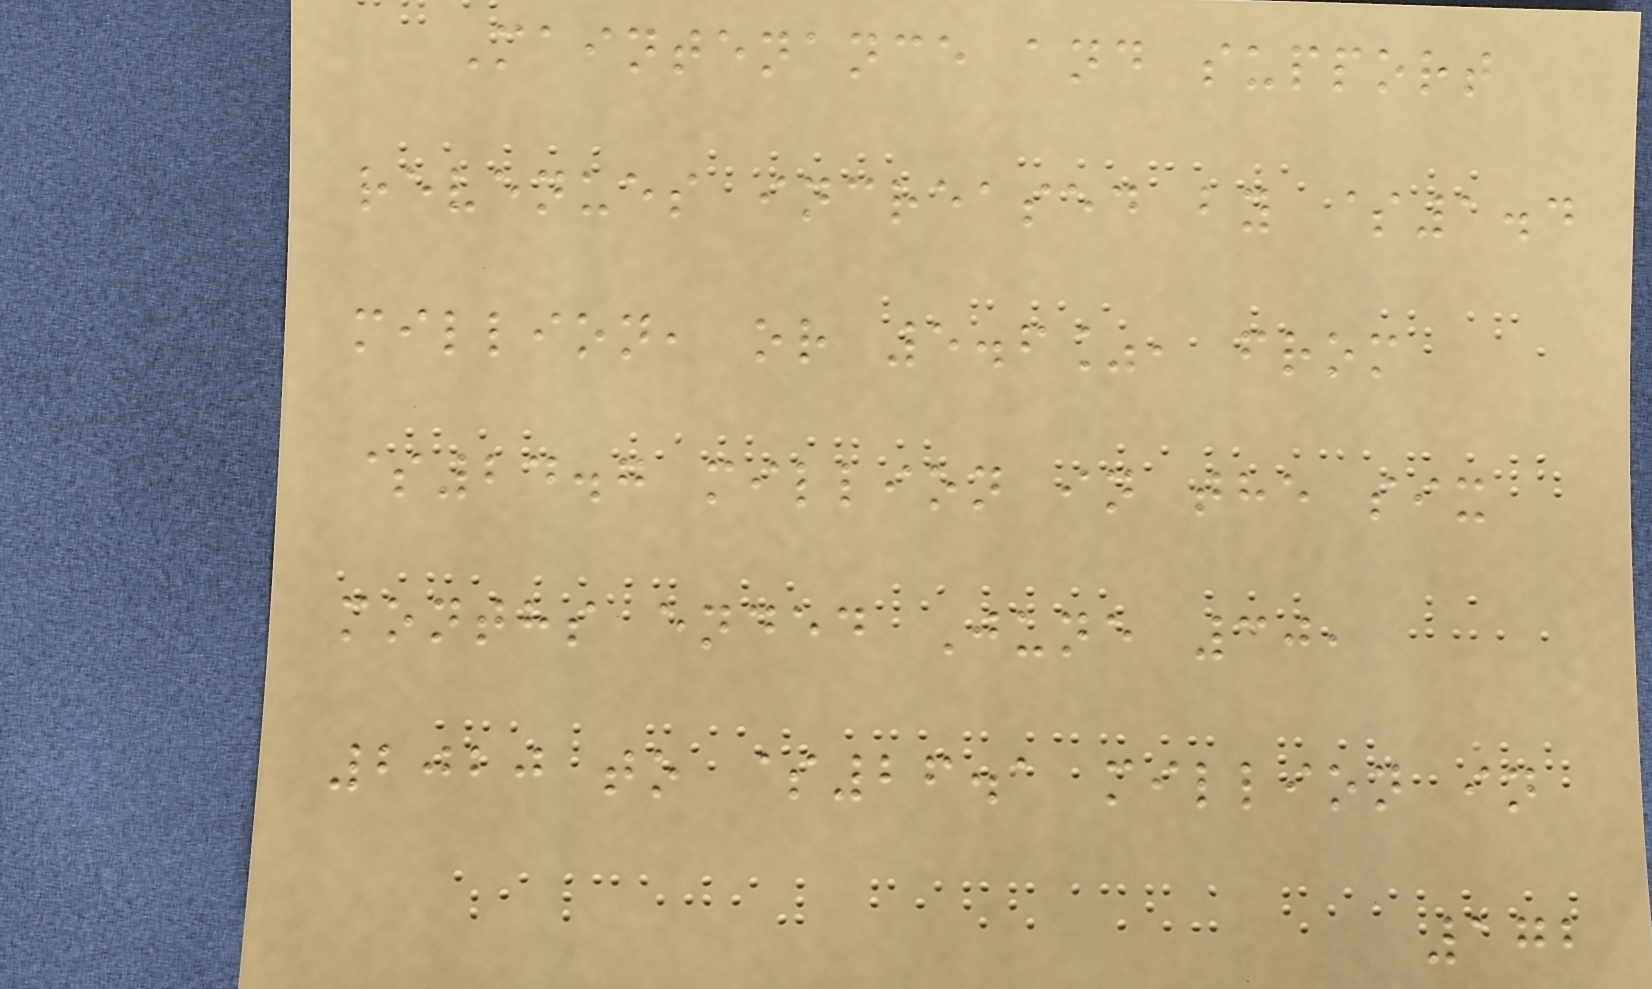Maintenance and support
revenues increased by $1.4
million, or 5.6%, from
$24.7 million in the six
months ended June 30,
2020 to $26.1 million in
172
